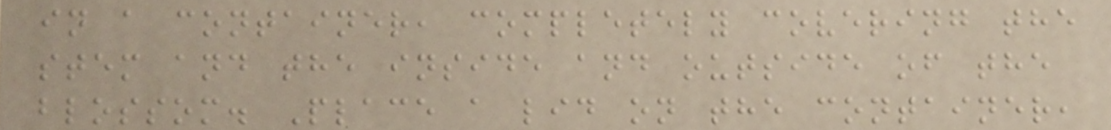in a container, completely covering the
stem and the inside and outside of the
blossom. Place a lid on the container,
